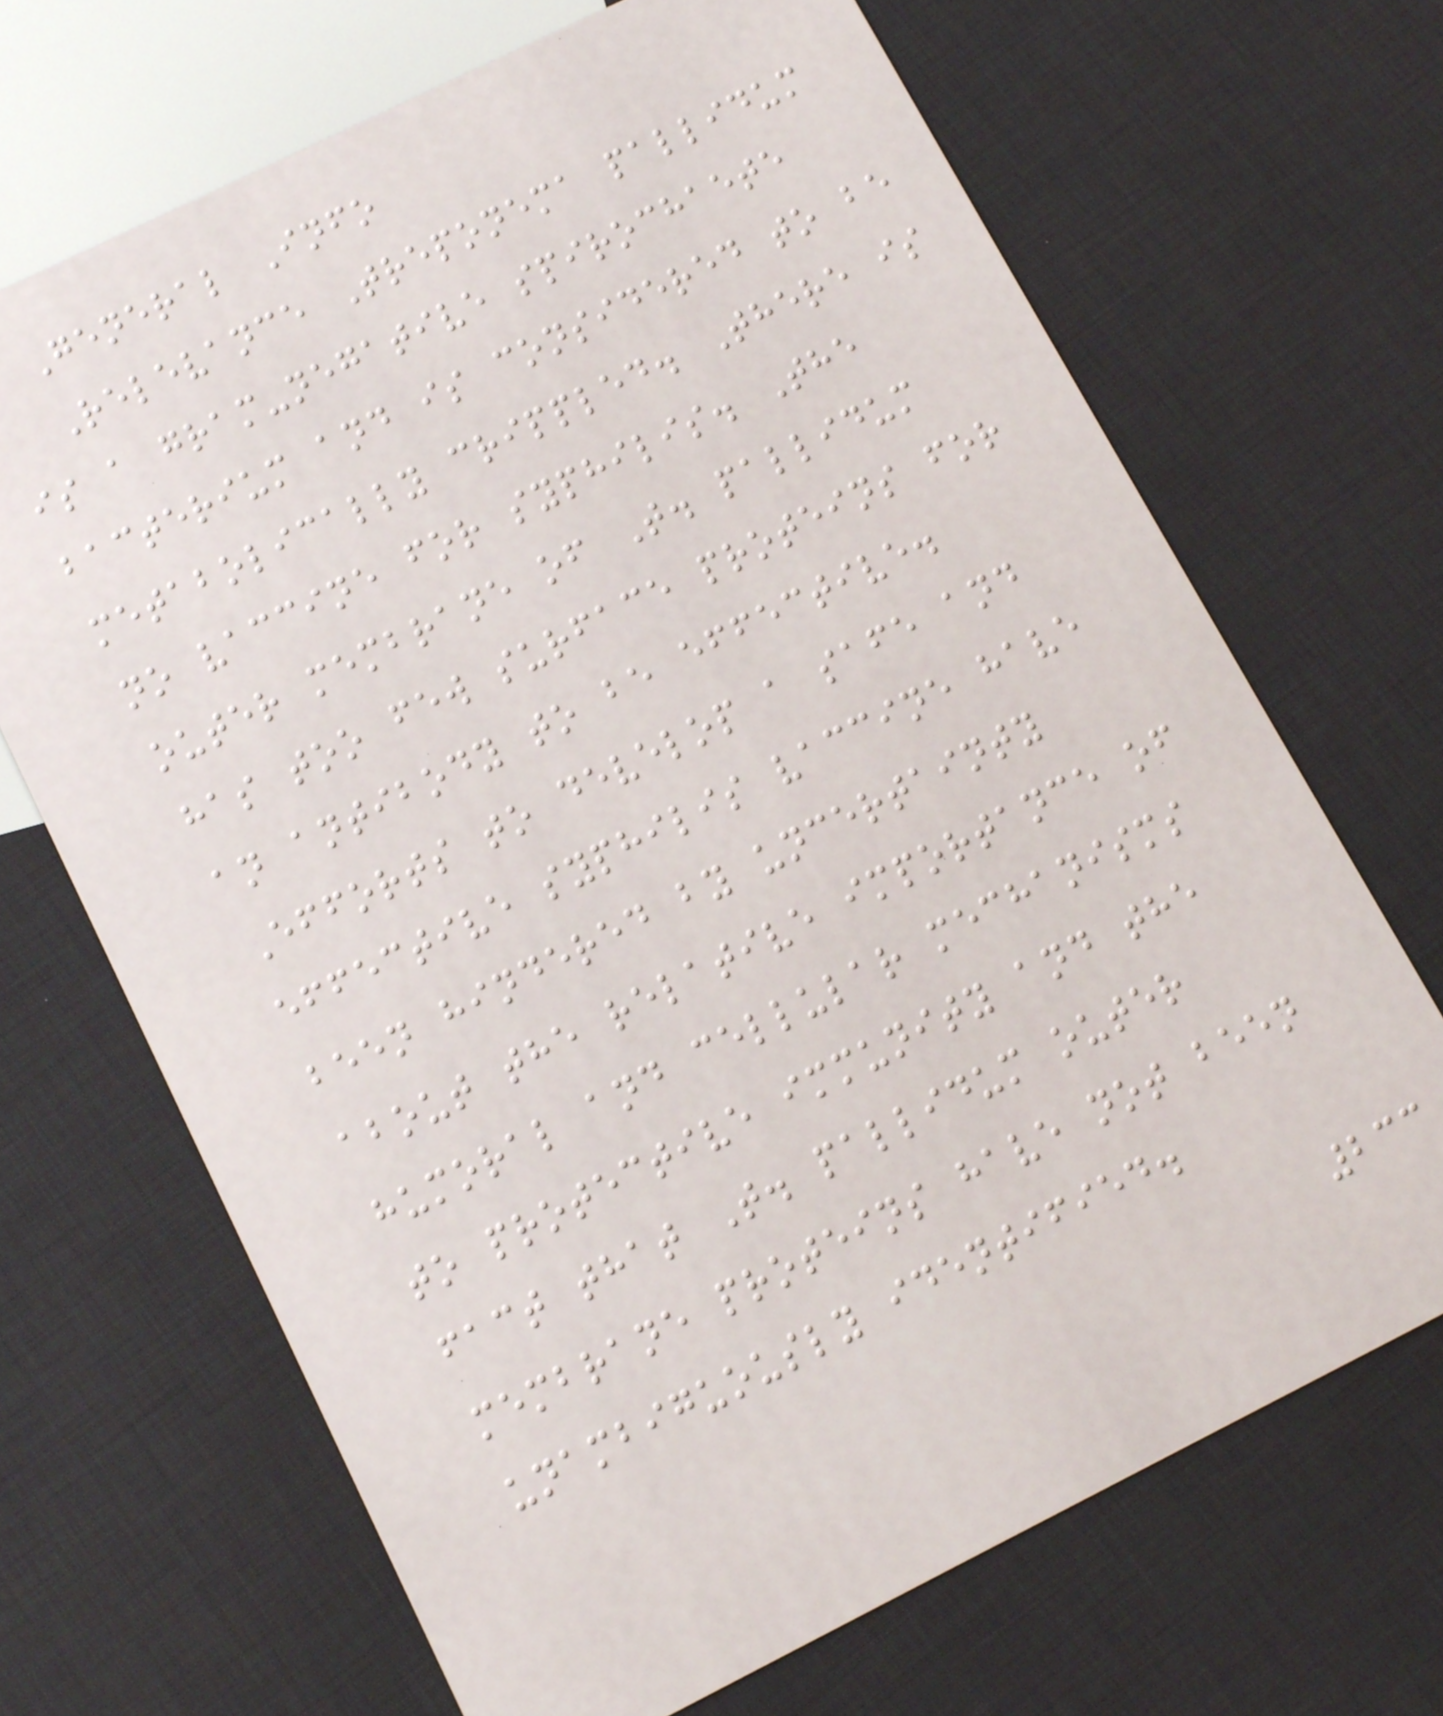General Info
Relevance Treponema pallidum
is a gram-negative spirochaete
bacterium and is considered to be
metabolically crippled. There is
no vaccine for syphilis. The
outer membrane of T. pallidum
has too few surface proteins for
an antibody to be effective.
Efforts to develop a safe and
effective syphilis vaccine have
been hindered by uncertainty
about the relative importance of
humoral and cellular mechanisms
to protective immunity and the
fact that T. pallidum outer
membrane proteins have not been
unambiguously identified.
233
